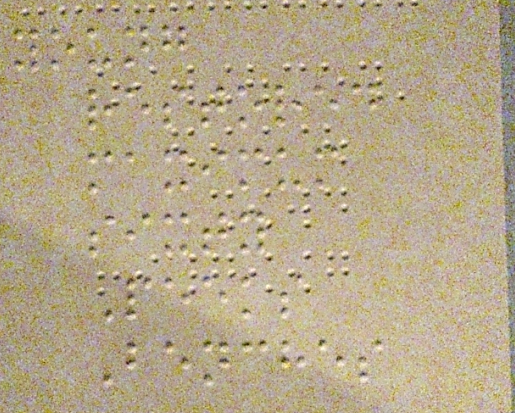young
restored
maximum
sixty
Peeks
Benches
